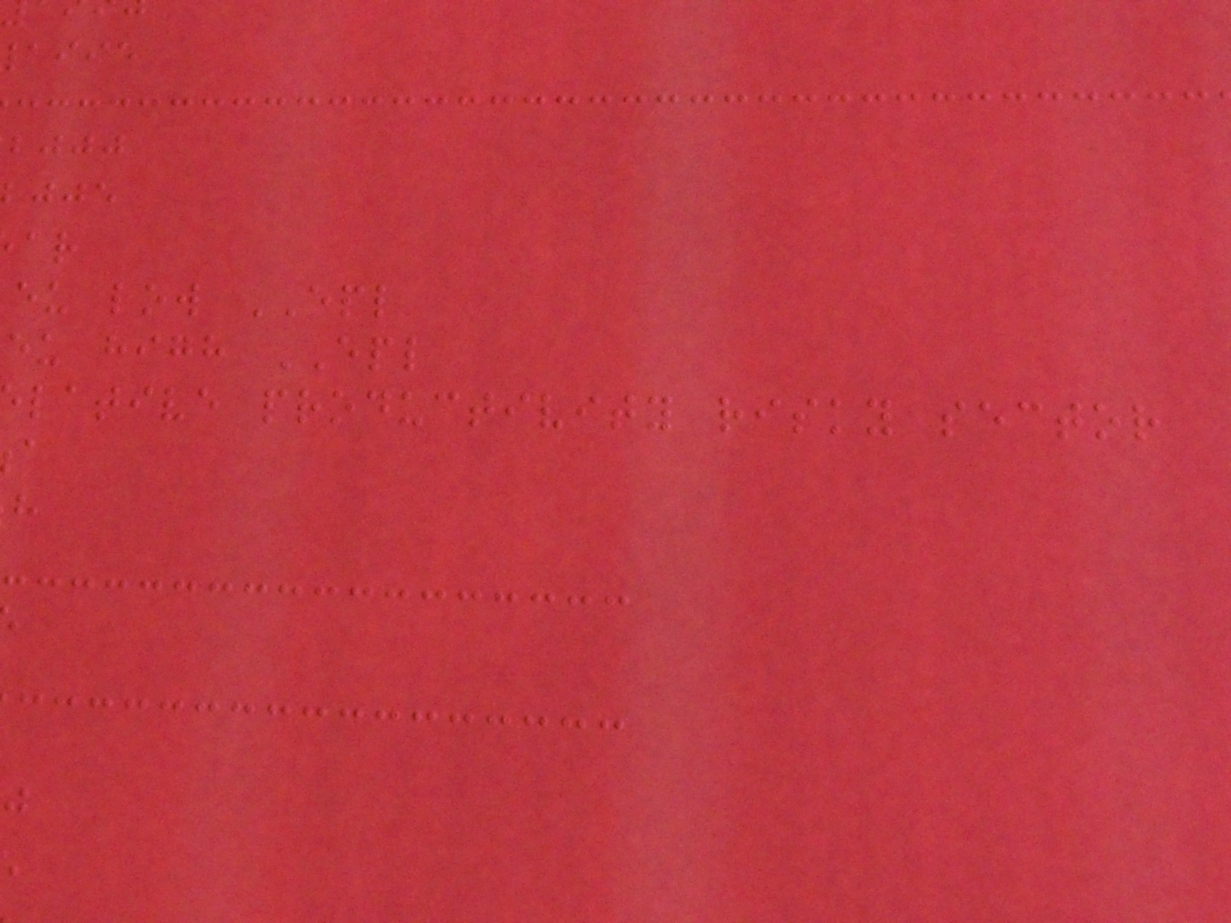aiie
bjjj
eu low EPL
eu high EPL
lative productivity risky sector
